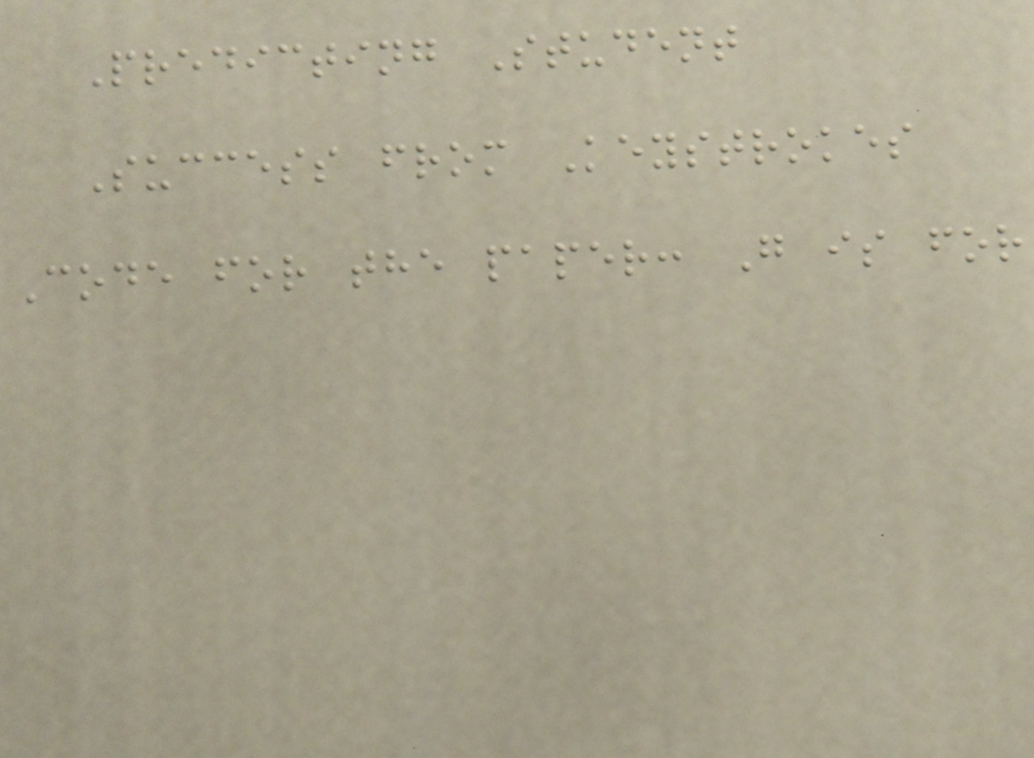Predicting Student
Success from Keystrokes
Code for the paper: G is for
